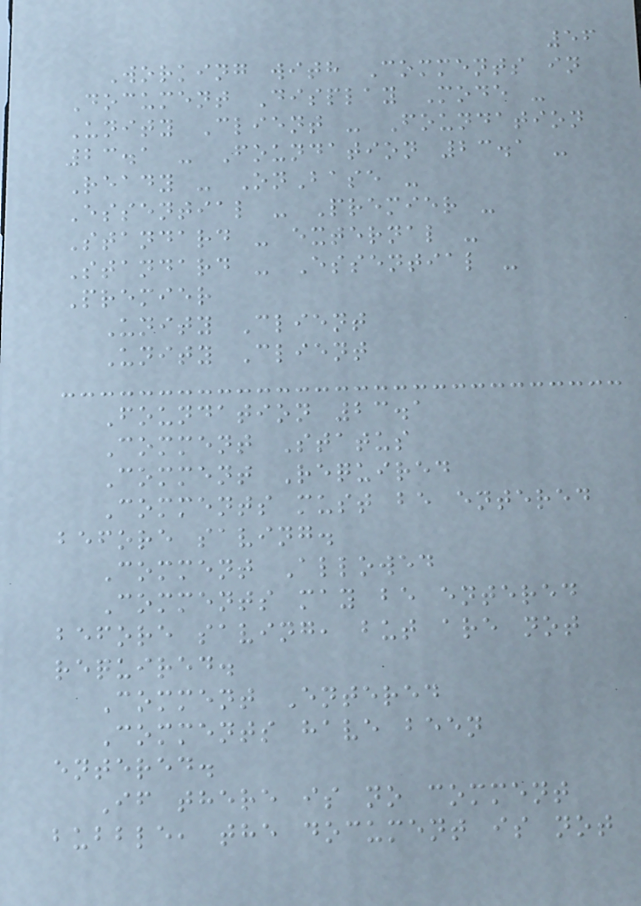56
Working with Comments in
Document Display Mode -
Unity Client - Foundation
23.1 - Foundation 23.1 -
Ready - OnBase -
Essential - Premier -
Standard - external -
Standard - Essential -
Premier
Unity Client
Unity Client
Foundation 23.1
Comment Status
Comment Required
Comments must be entered
before saving.
Comment Allowed
Comments may be entered
before saving, but are not
required.
Comment Entered
Comments have been
entered.
If there is no comment
bubble, the document is not
